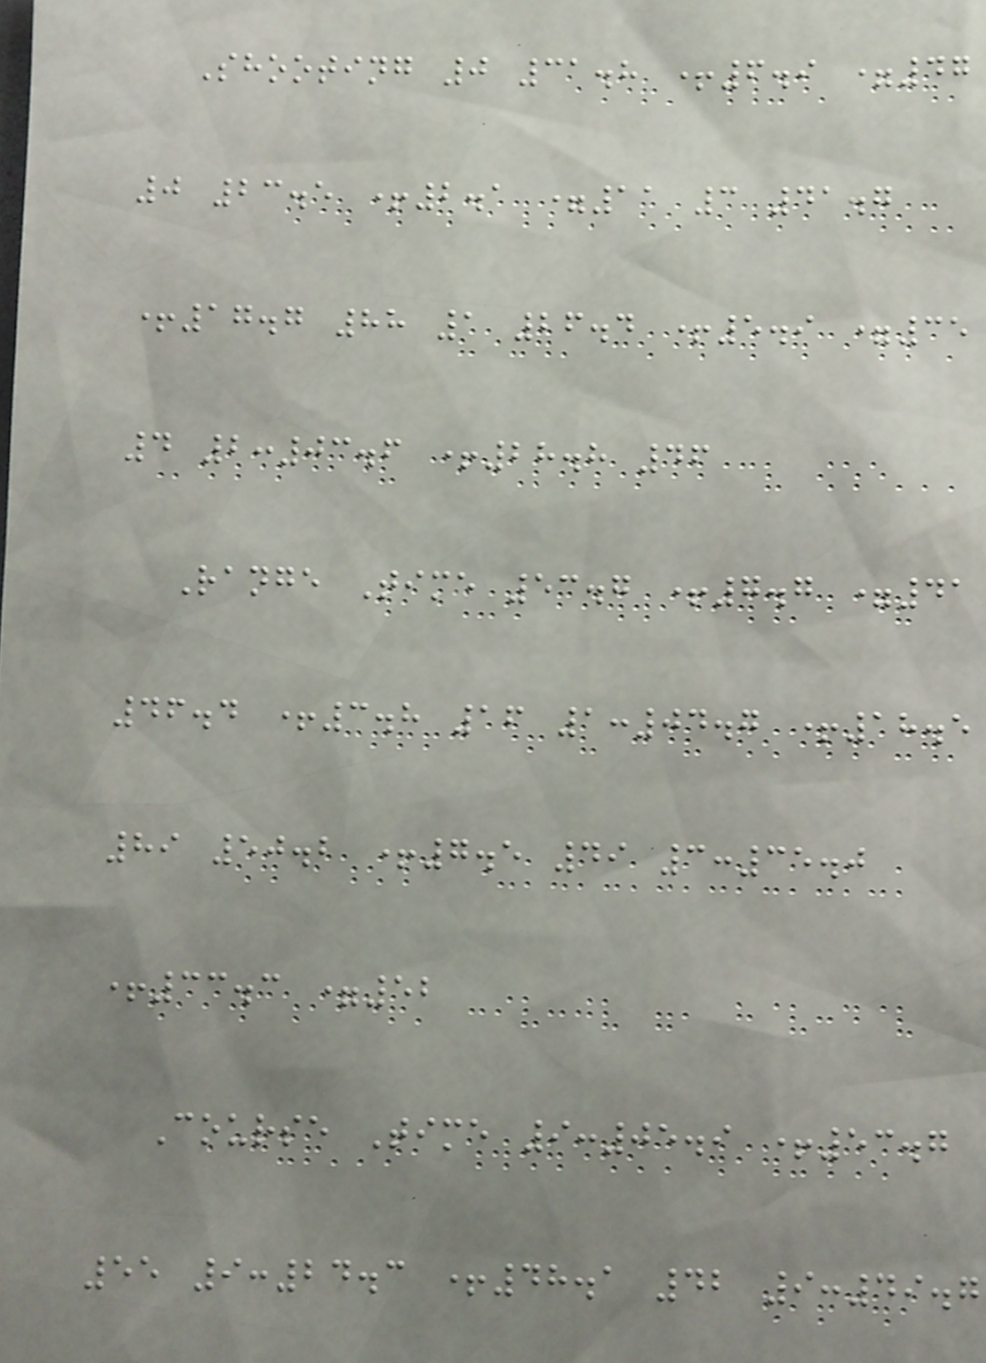Shooting 0 31.8 +6.9 =47
0 23.5 +2.1 =11 3 41.7
+17.7 88 1 26.4 +5.9 =35
4 2:03.6 +28.8 46
Range Time 53.7 +7.7 =41
46.4 +3.8 16 1:04.7 +18.5
89 50.2 +7.5 49 3:35.0
+33.3 =52
Course Time 9:05.9 +53.7
55 9:24.3 +48.1 42 9:49.7
